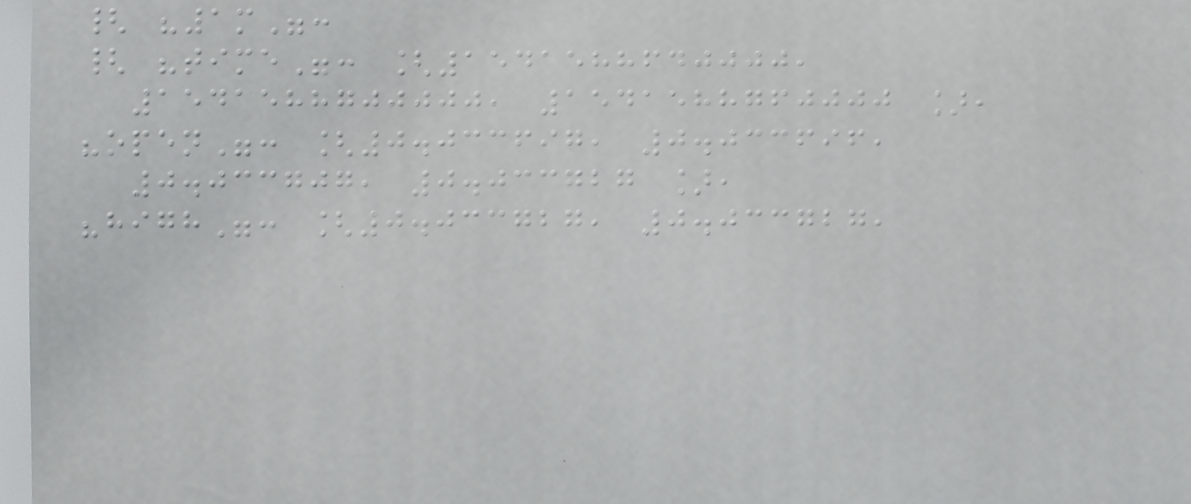{ "1m":
{ "time": [1541588640000,
1541588700000, 1541588760000 ],
"open": [0.033697, 0.033696,
0.033707, 0.033727 ],
"high": [0.033727, 0.033727,
